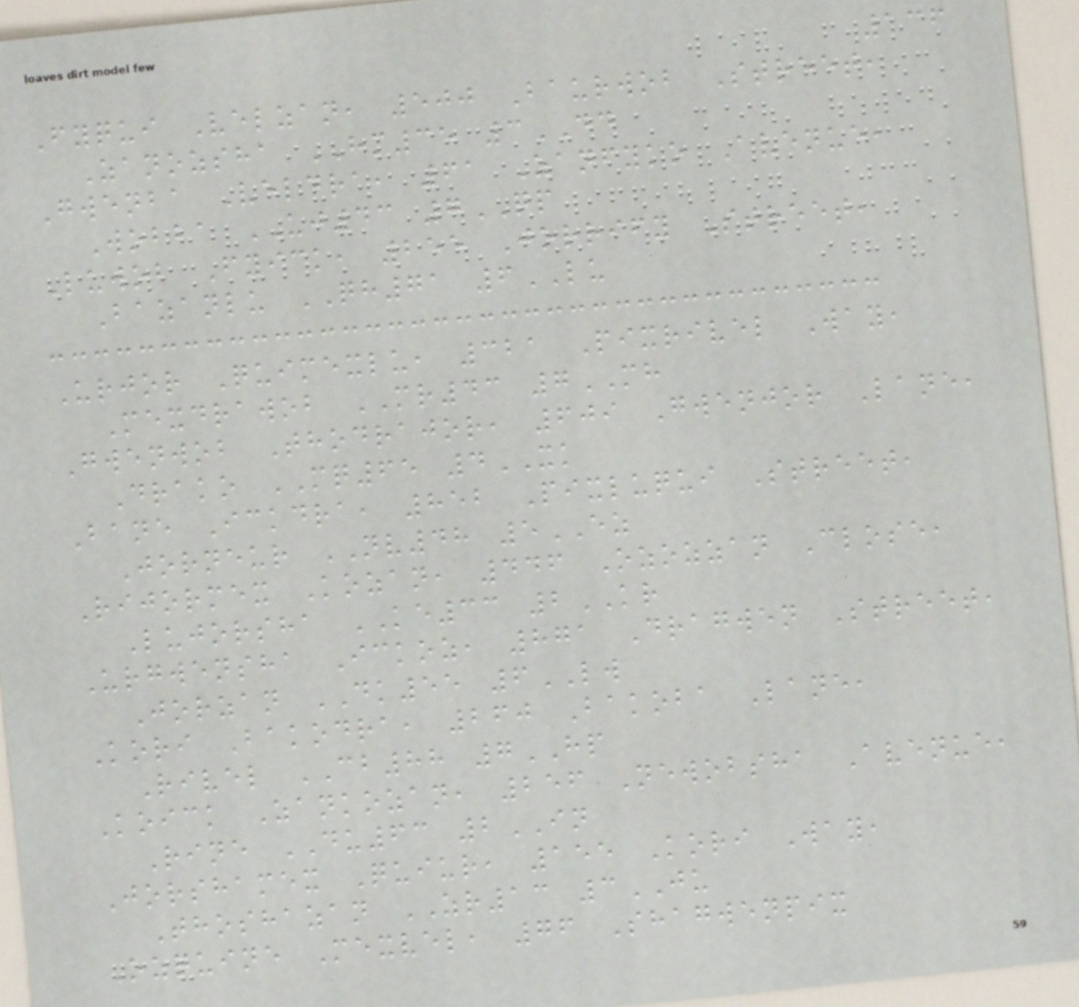136
Fyqui Velzan, 500 Baurwob Street,
Zanozsha HM35 3DD
Gwenba Veldra, 61 Zanfyko Avenue,
Wobba UJ43 7QP
Luwob Fyick, 255 Jorrify Street,
Bazanlu QH71 6LU
Urjor Quimexlu, 321 Pixrivel Way,
Mexdrawob MR43 7MH
Gwenwob Thodrajor, 609 Gwenjor Lane,
Drako MQ65 4XK
Bane Ickdra, 852 Pixluqui Street,
Jorneur NV48 5EZ
Rijormex Kozan, 446 Ozozzan Close,
Lujorsha KE33 2KR
Urgwensha Ickoz, 871 Dragwen Street,
Jorzan DK55 6LW
Kori Bakodra, 260 Bakoba Lane,
Rivel CB88 7HP
Koick Zankozan, 256 Newobsha Avenue,
Rine DU63 2IN
Jorshamex Quiur, 155 Kori Way,
Thoshazan ZR13 3JU
Ozquine Mexvel, 76 Shagwenpix
